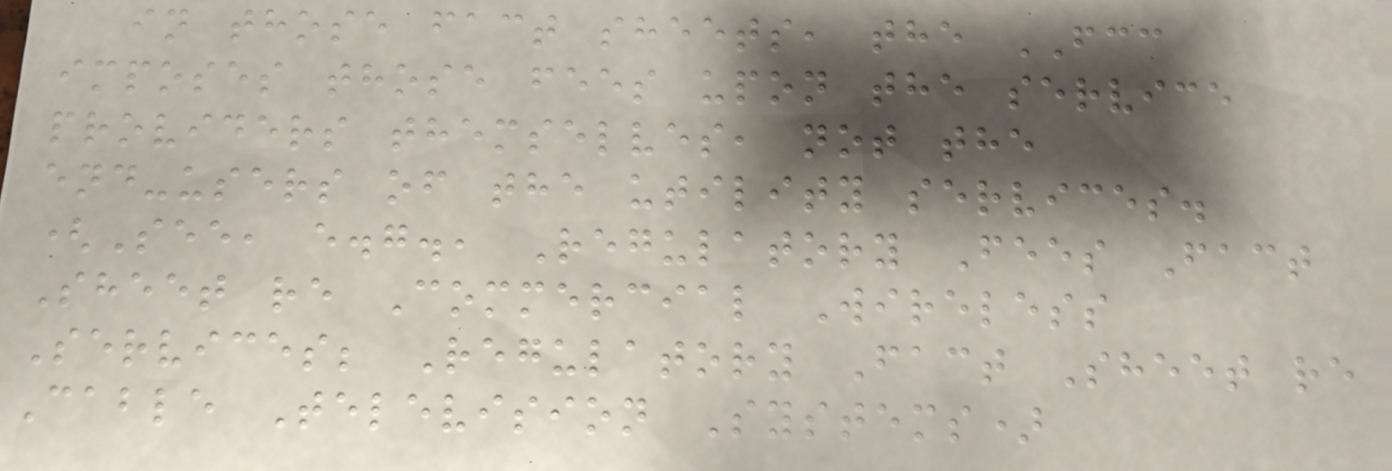in those fact sheets, the FCC
imposes those fees upon the service
providers themselves, not the
end-users of the utility services.
(See, e.g., Regulatory Fees Fact
Sheet re Commercial Wireless
Services; Regulatory Fact Sheet re
Cable Television Systems)
